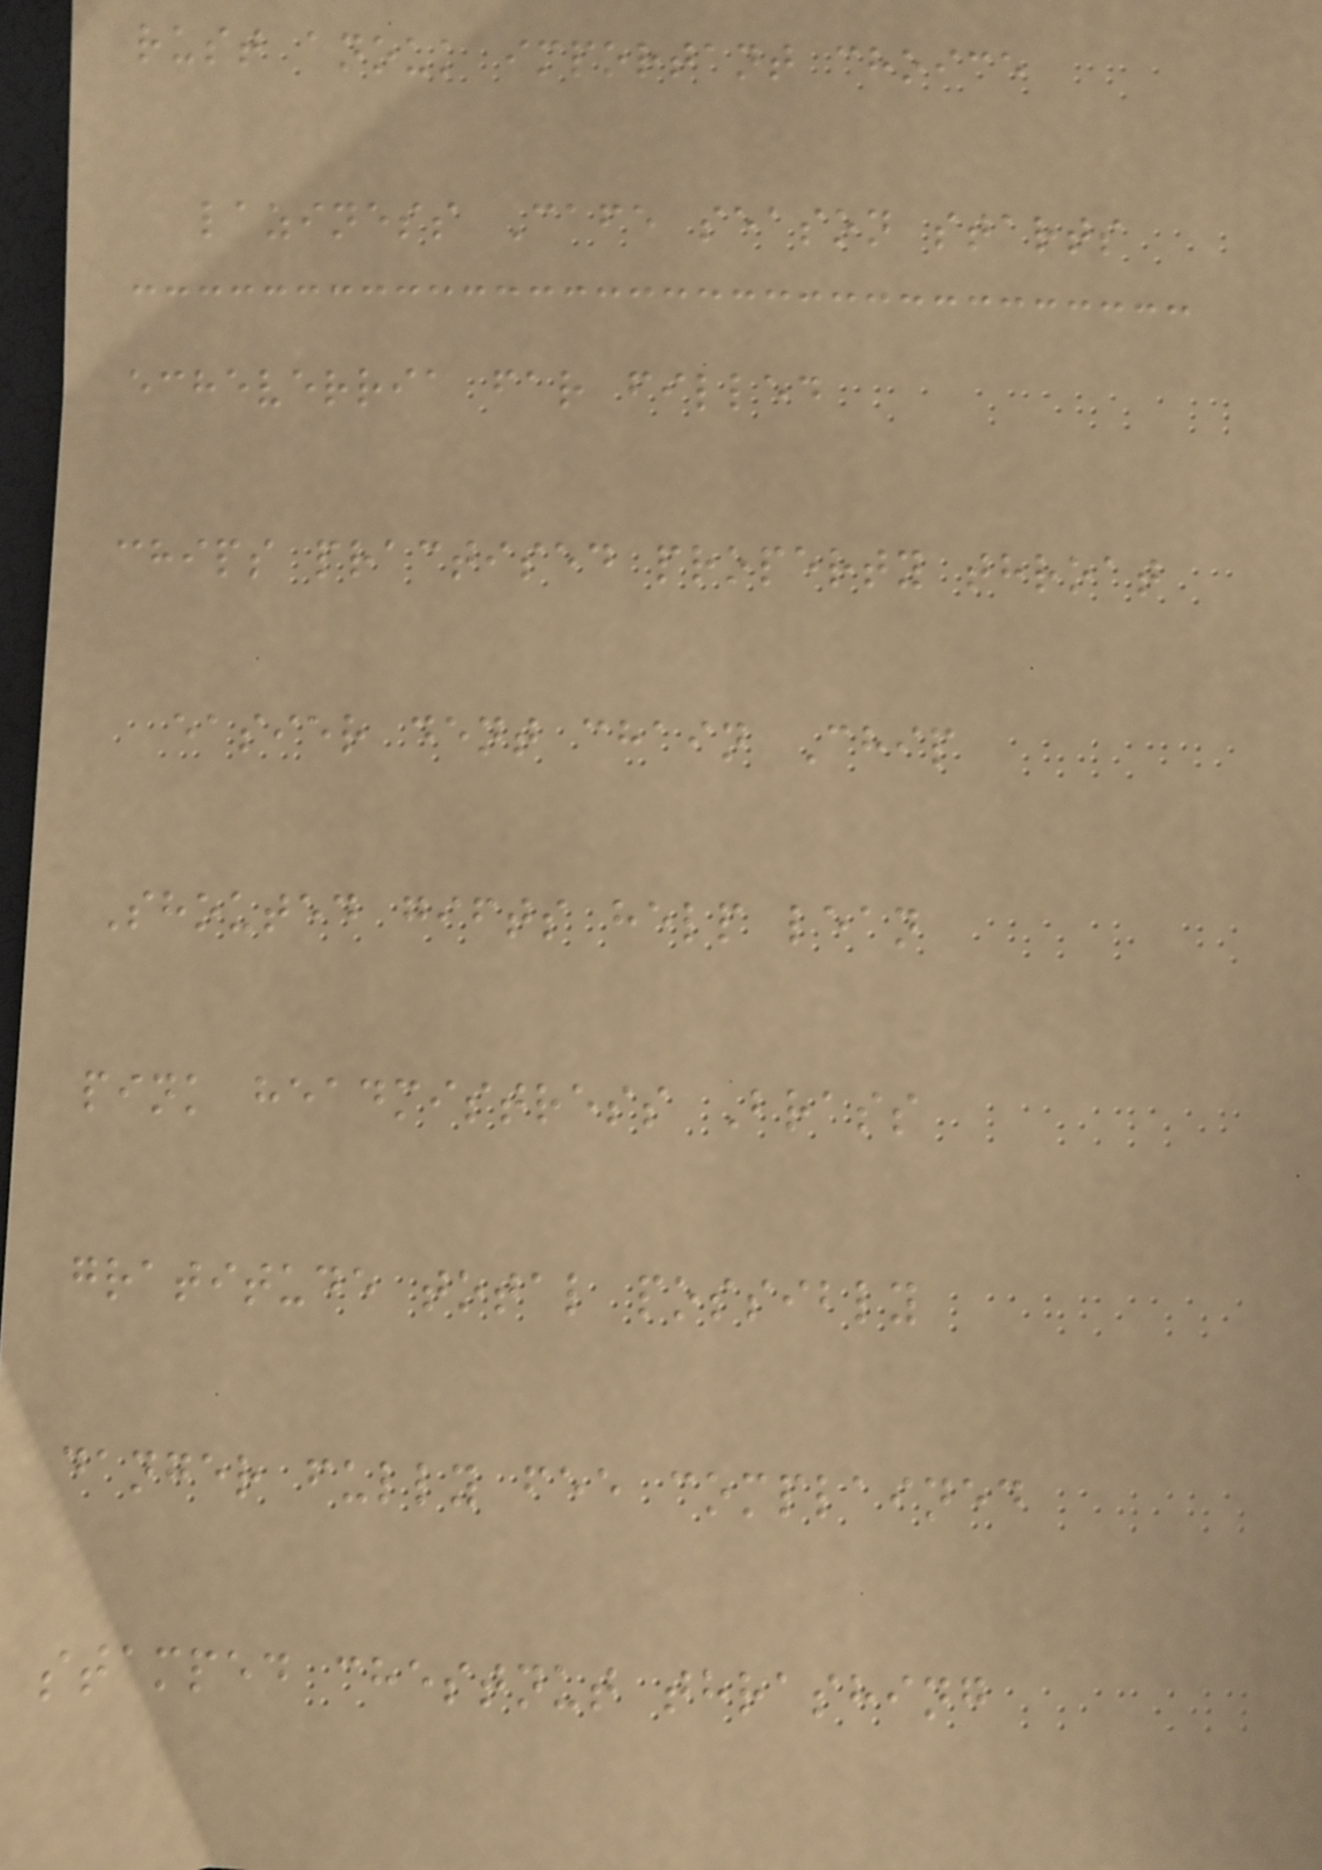rust anouk important choice
laziness Cafe season starts
echeverria far filled
chips practised property throat
easier dent chain Chip
Shouted gifts help lean
pink headmistress Brass
gratitude total possibly
danger fully fee complained
stamped chestnut thrashing
